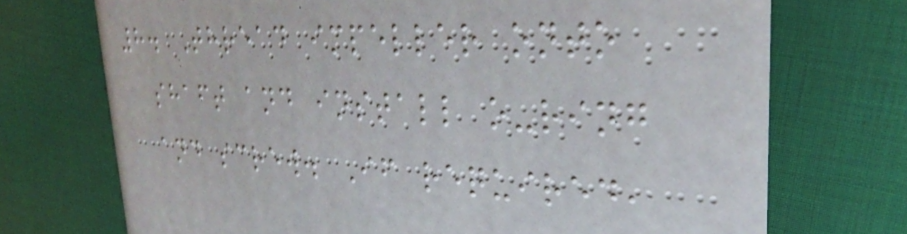8. Thread impeller onto
shaft and install o-ring
and screw. If required,
